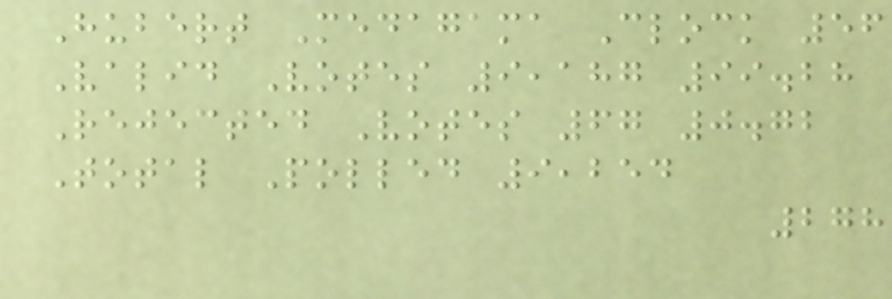Hubert Medagama Clock 56
Valid Votes 9,187 99.28
Rejected Votes 67 0.72
Total Polled 9,254
278
